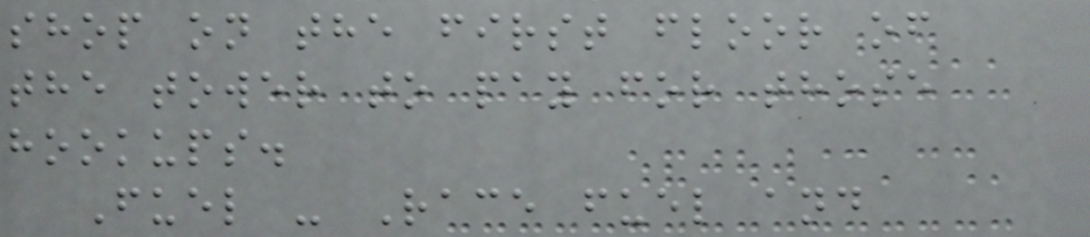shop on the first floor of
the tower to pay for those
hookups.
Fuel - Race fuel and
